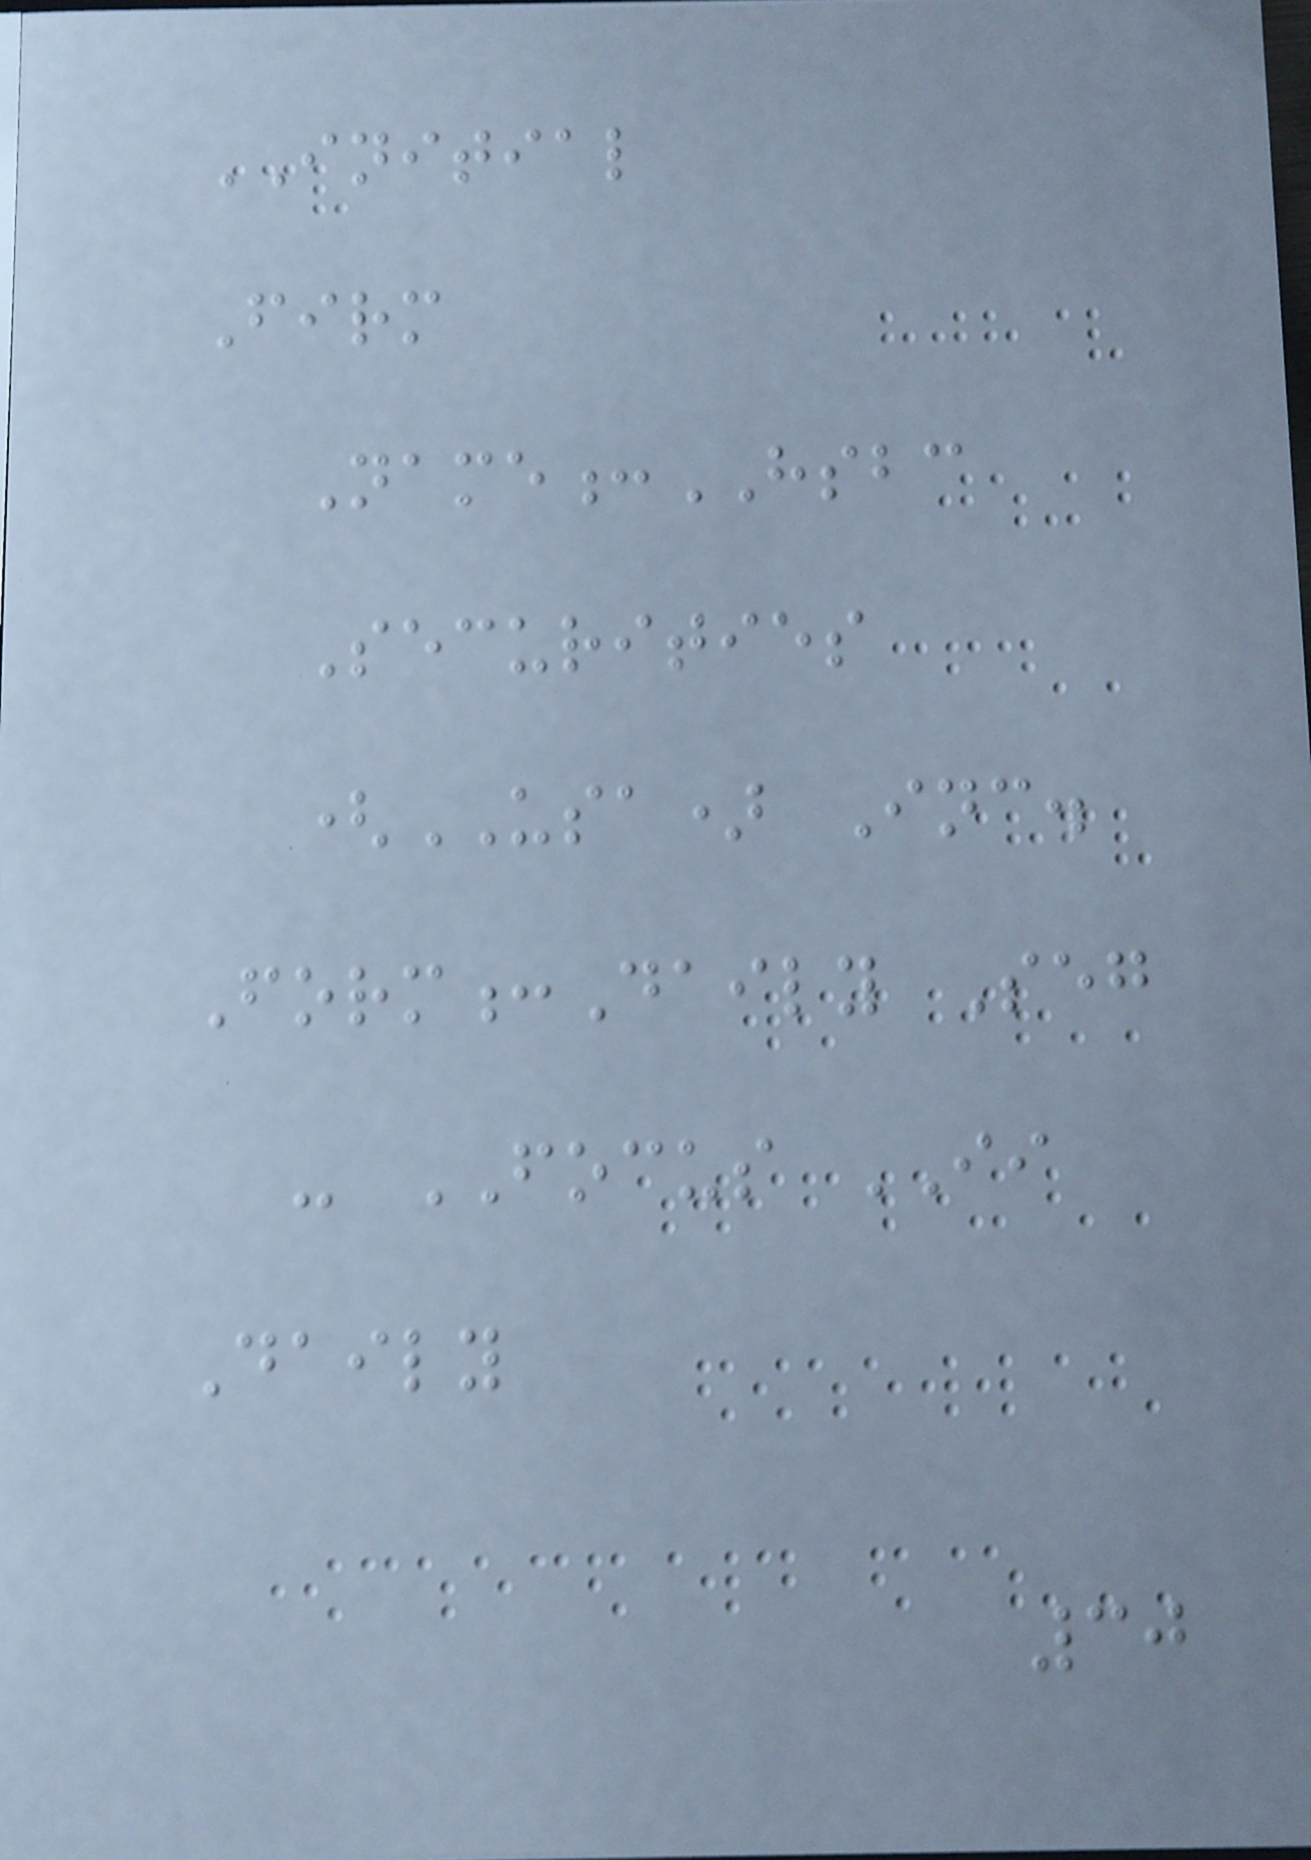INITIAL
Firm
Name:HSBC
Securities
(USA) Inc.
Form:Daily Seg
- FOCUS II
Daily
30
